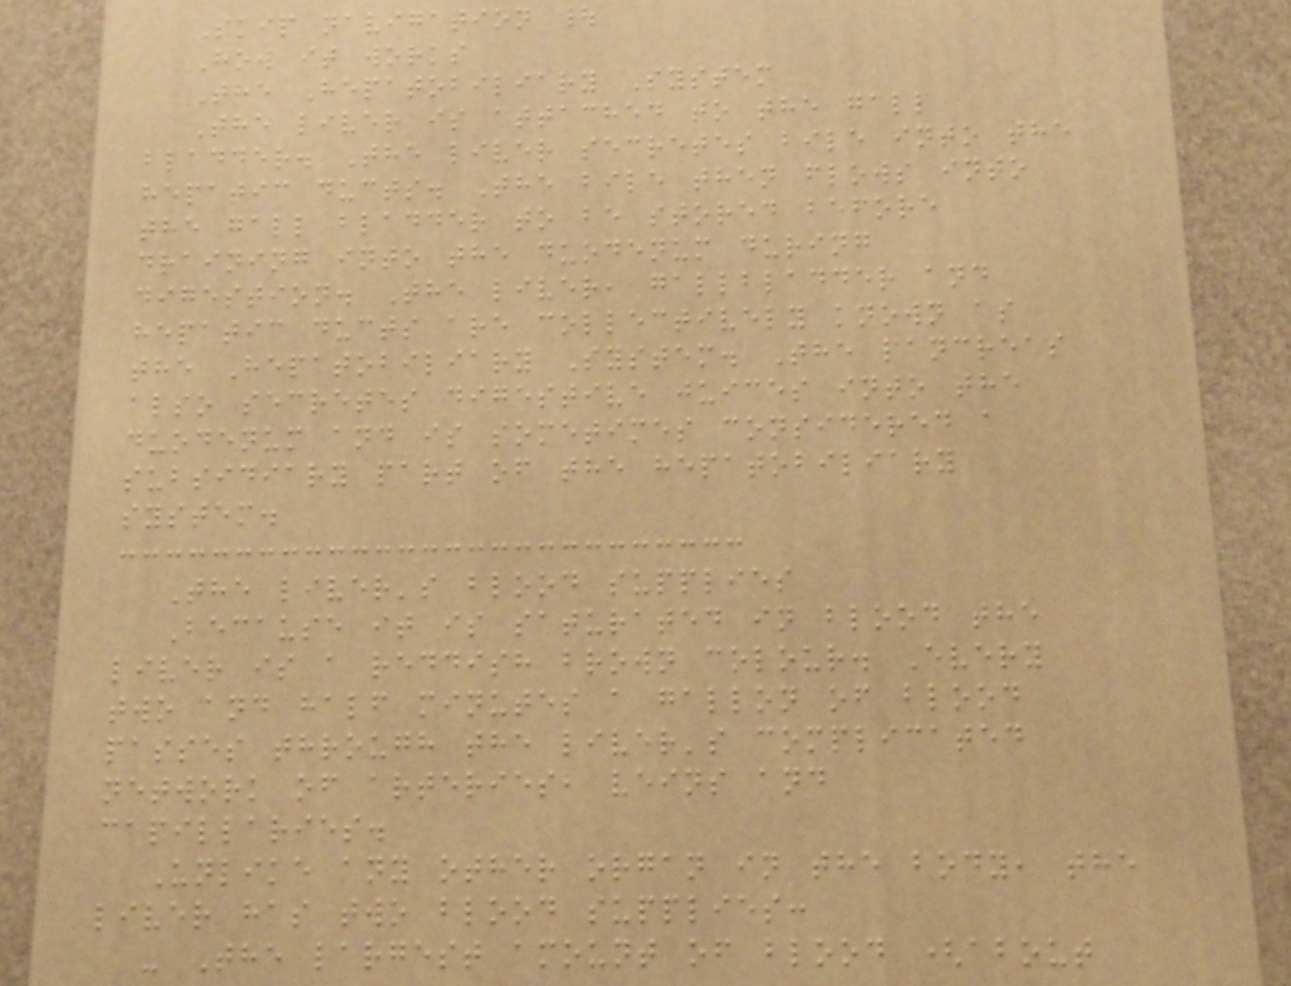Skip navigation |
How it works
The Hepatobiliary System
The liver is attached to the gall
bladder. The liver secretes bile into the
hepatic ducts. The bile then flows into
the gall bladder to be stored before
draining into the duodenum during
digestion. The liver, gallbladder and
hepatic ducts are collectively known as
the Hepatobiliary System. The pancreas
also secretes digestive juices into the
duodenum and is sometimes considered a
subsidiary part of the hepatobiliary
system.
The liver's blood supplies
Because it is saturated in blood the
liver is a reddish brown colour. Every
two and half minutes a gallon of blood
passes through the liver's complicated
network of arteries, veins and
capillaries.
Unlike any other organ in the body, the
liver has two blood supplies:
- The largest amount of blood (about
